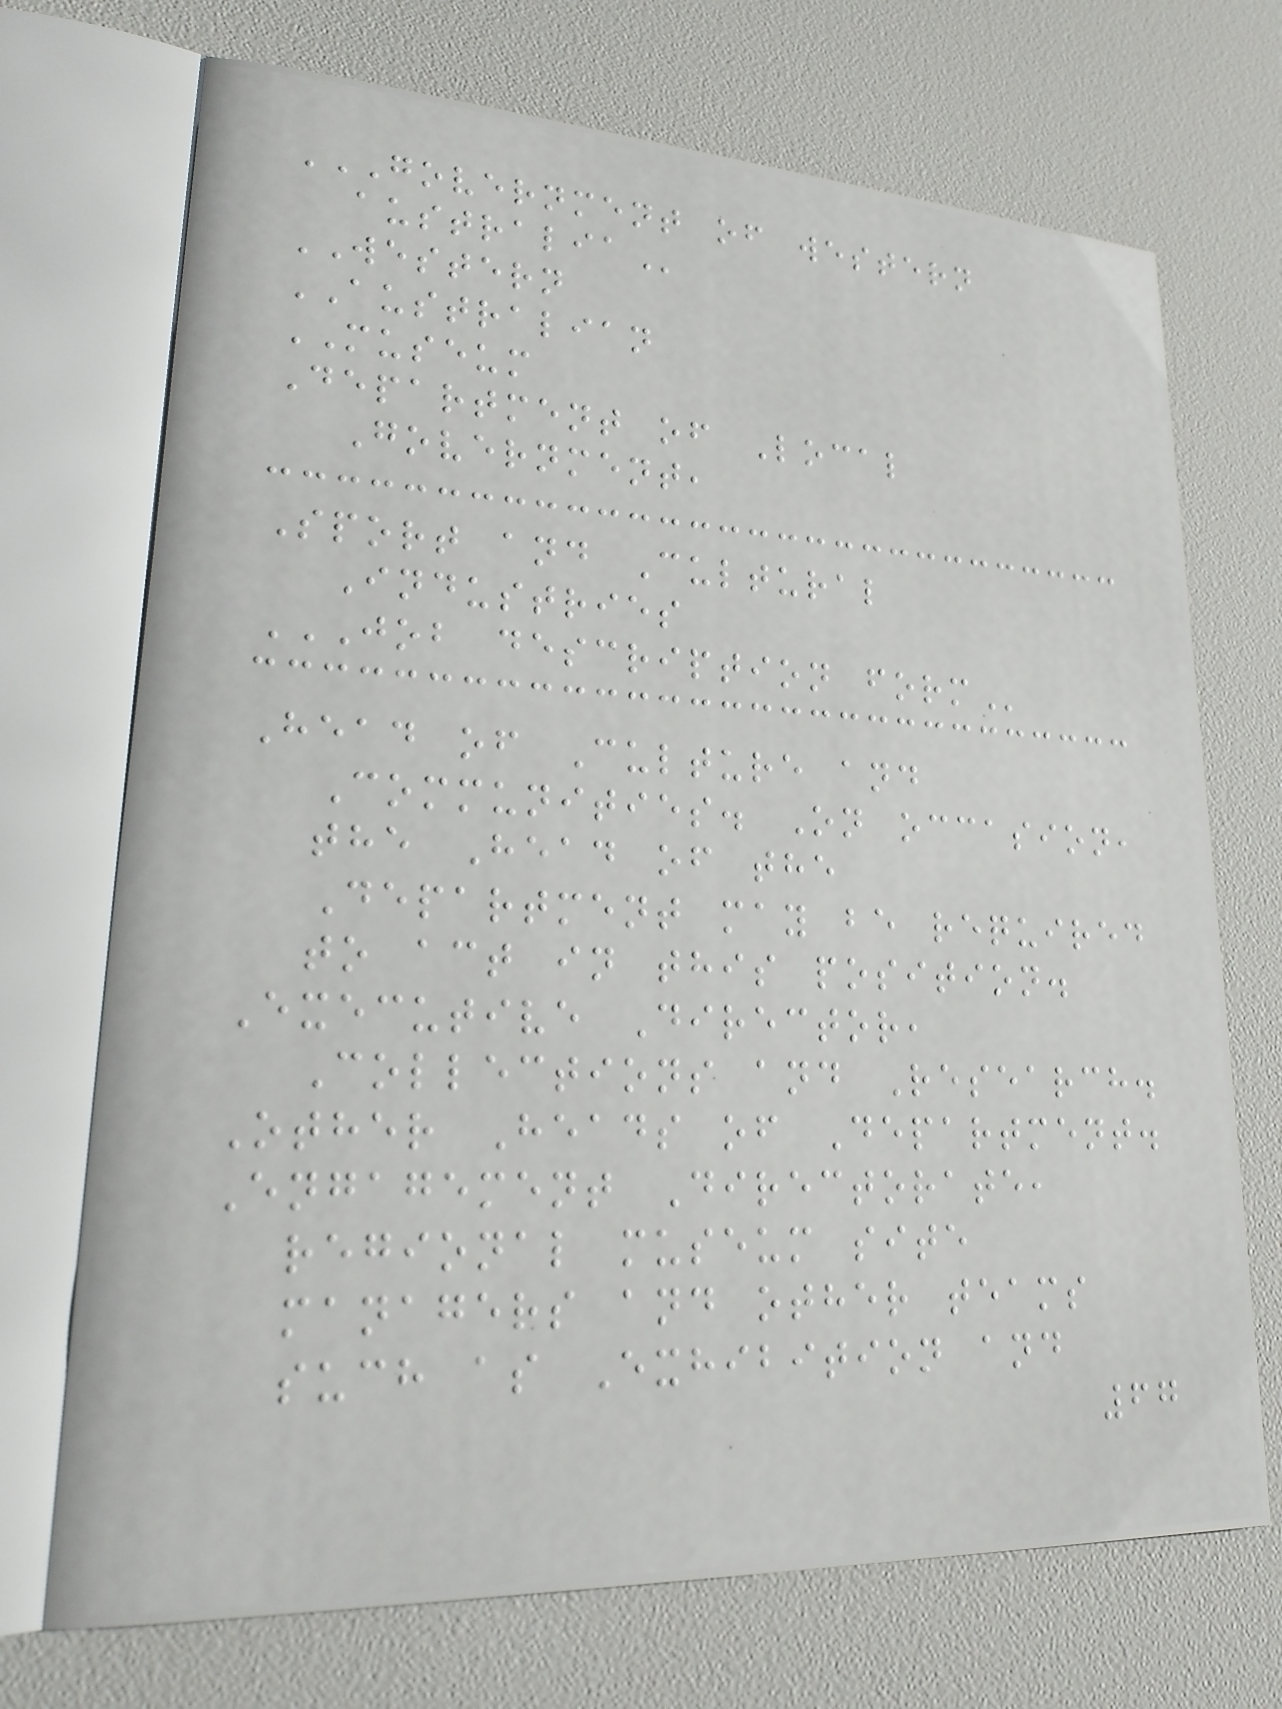GOVERNMENT OF WESTERN
AUSTRALIA
WESTERN
AUSTRALIAN
MUSEUM
Department of Local
Government,
Sport and Cultural
Industries
JOB DESCRIPTION FORM
Head of Culture and
Communities. On occasion,
the Head of the
Department may be required
to act in this position.
Executive Director,
Collections and Research.
Other Heads of Department.
Engagement Directorate,
regional museum site
managers and other teams
such as Exhibition and
67
